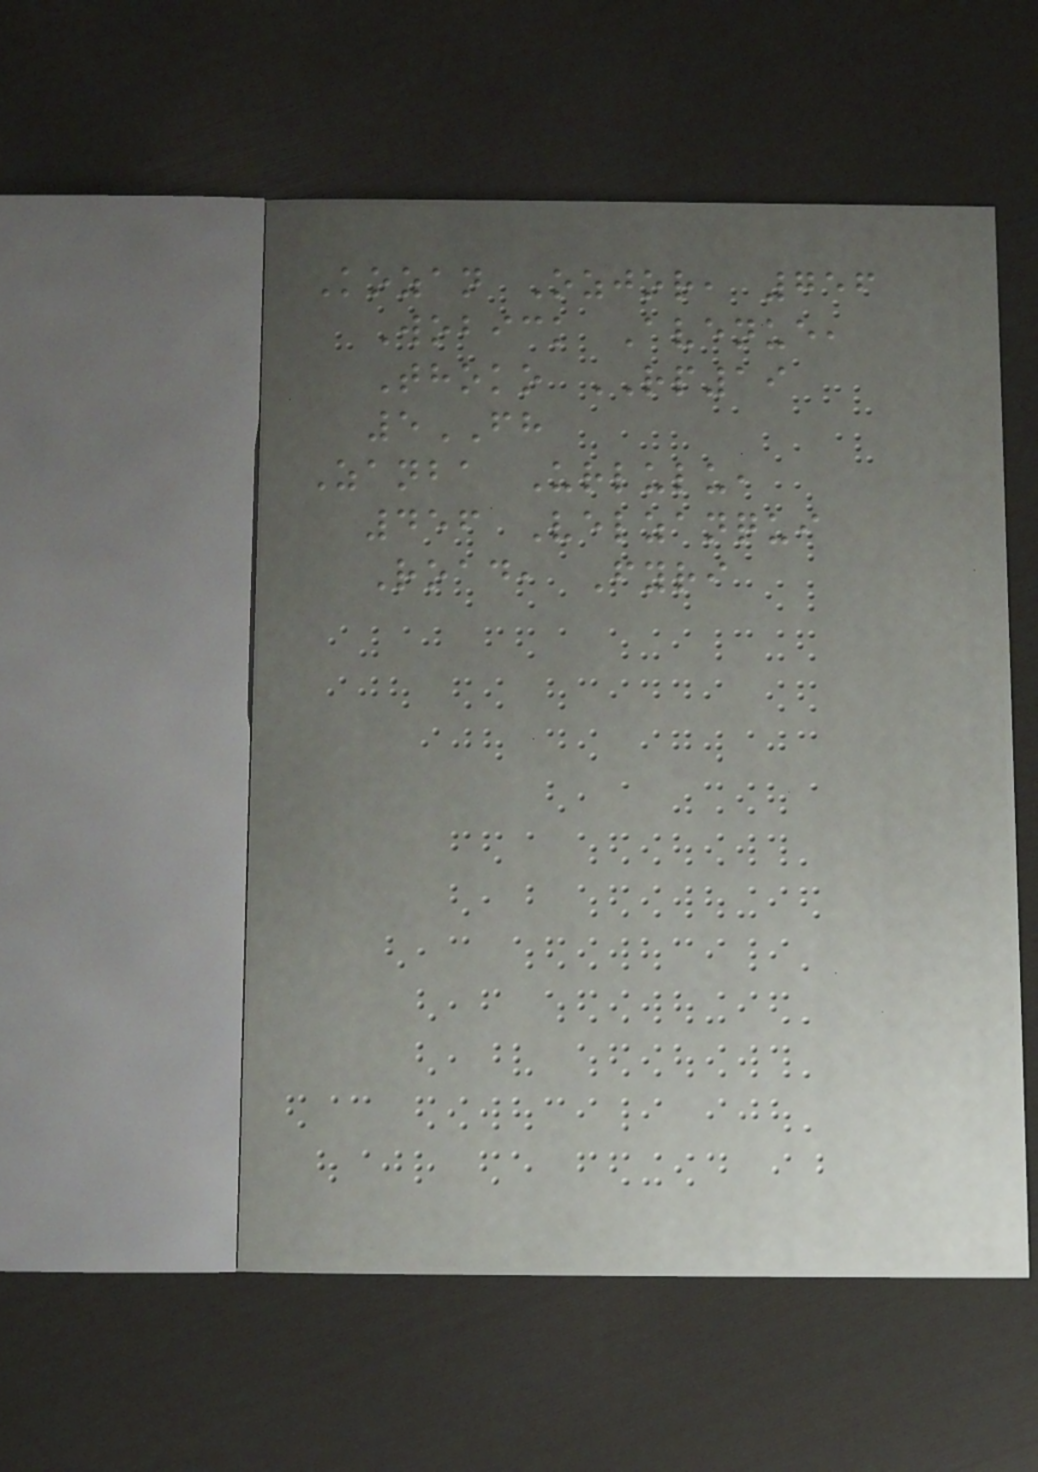Kozan Ozjor, 756
Wobick Avenue,
Thoko RP19
5FH
Zanba Urlulu,
456 Velzanqui
Road, Fyri
